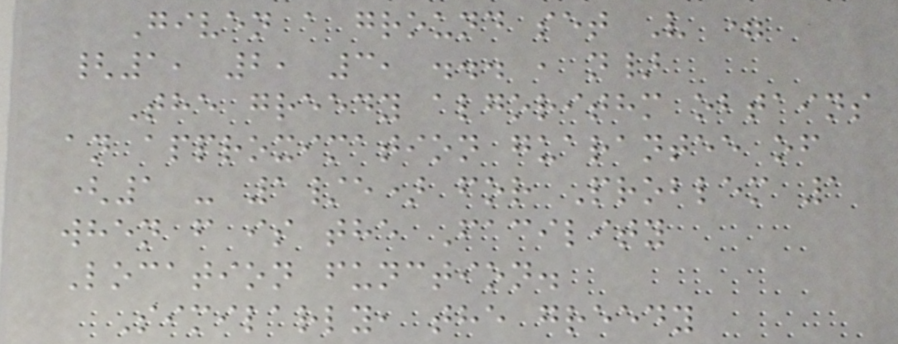Given a ground set V =
{1, 2, 3, ... , n}
The greedy algorithm obtains
an approximation guarantee of
(1 - 1/e) for Problem 1
when f is the Facility
Location function.
Similarly, the greedy
